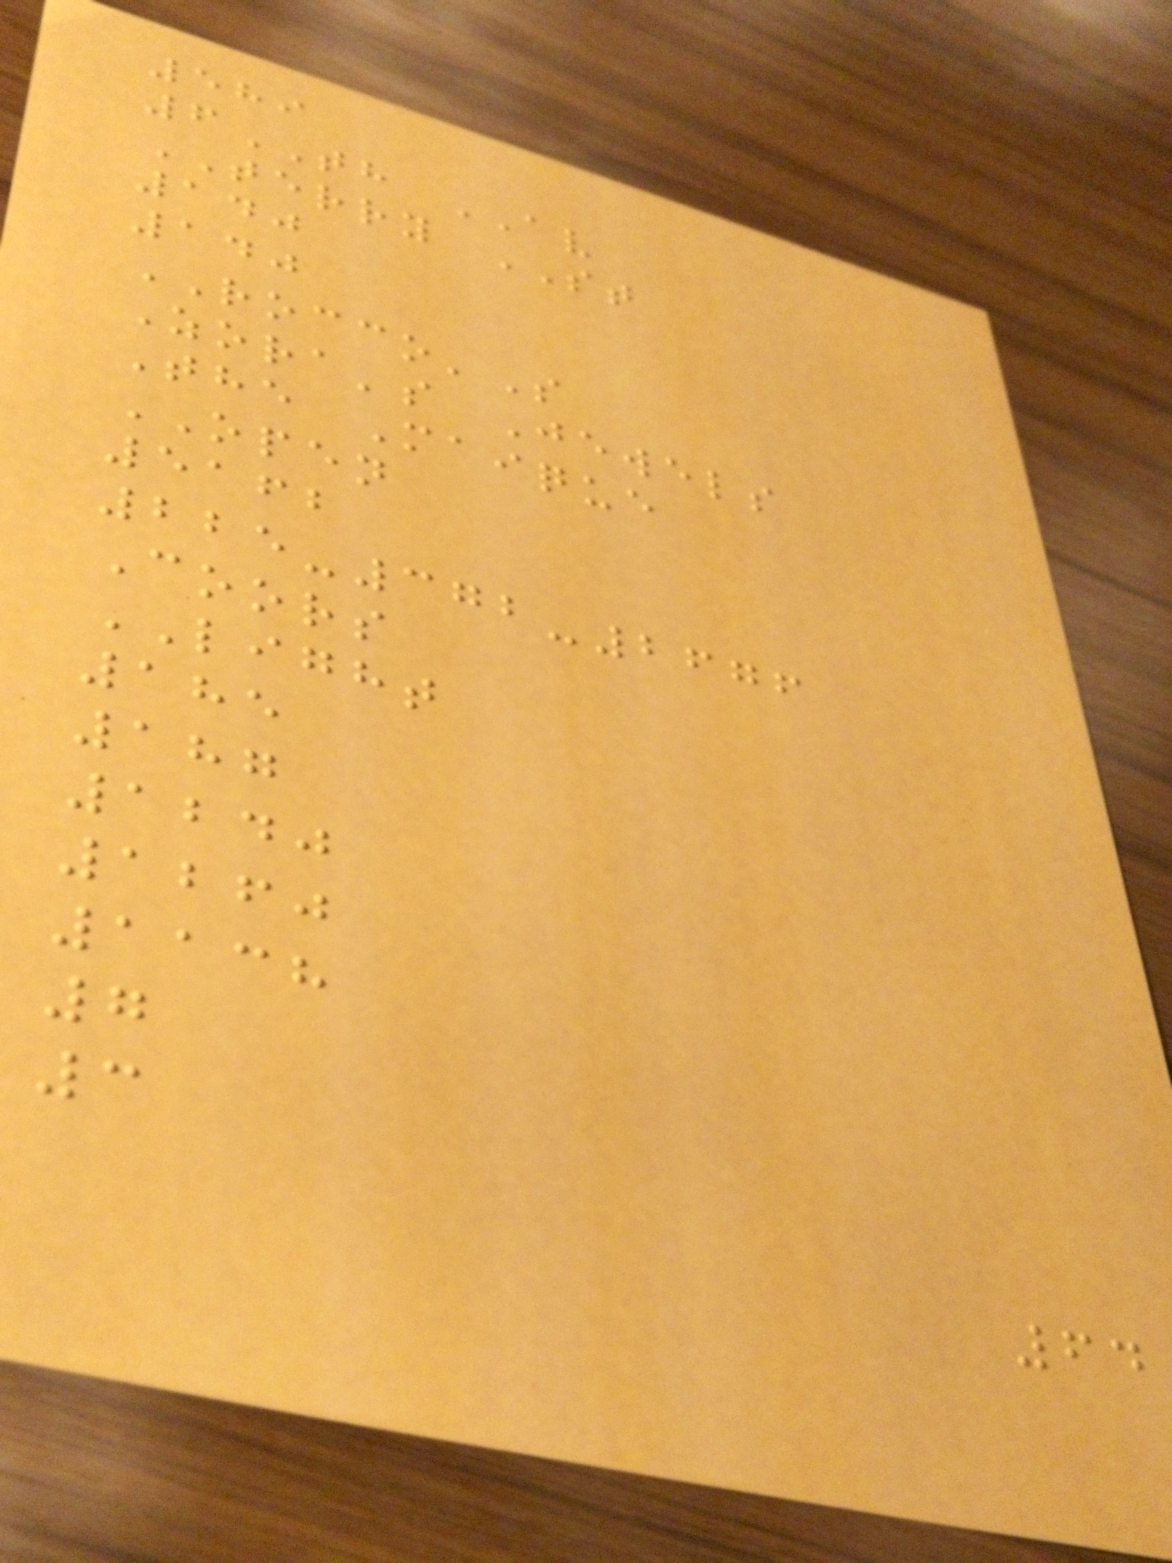589
6TH AV
TERRY ST
140
140
ROCCO'S
Zora's Jewels
The Maique
OPEN
5162
225-372-2676
Coors
LIGHT
185
187
1240
1260
1138
7
3
64
